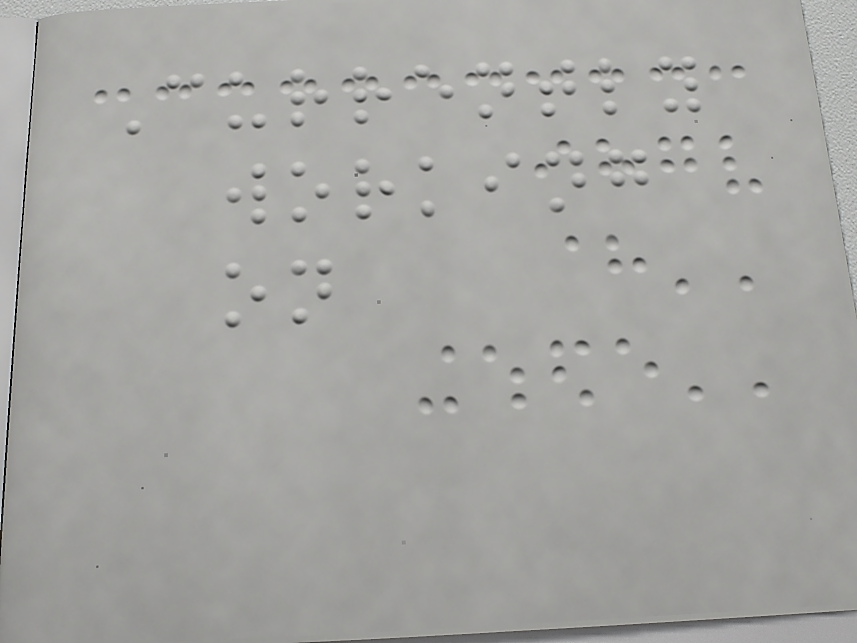Currently
working
on
